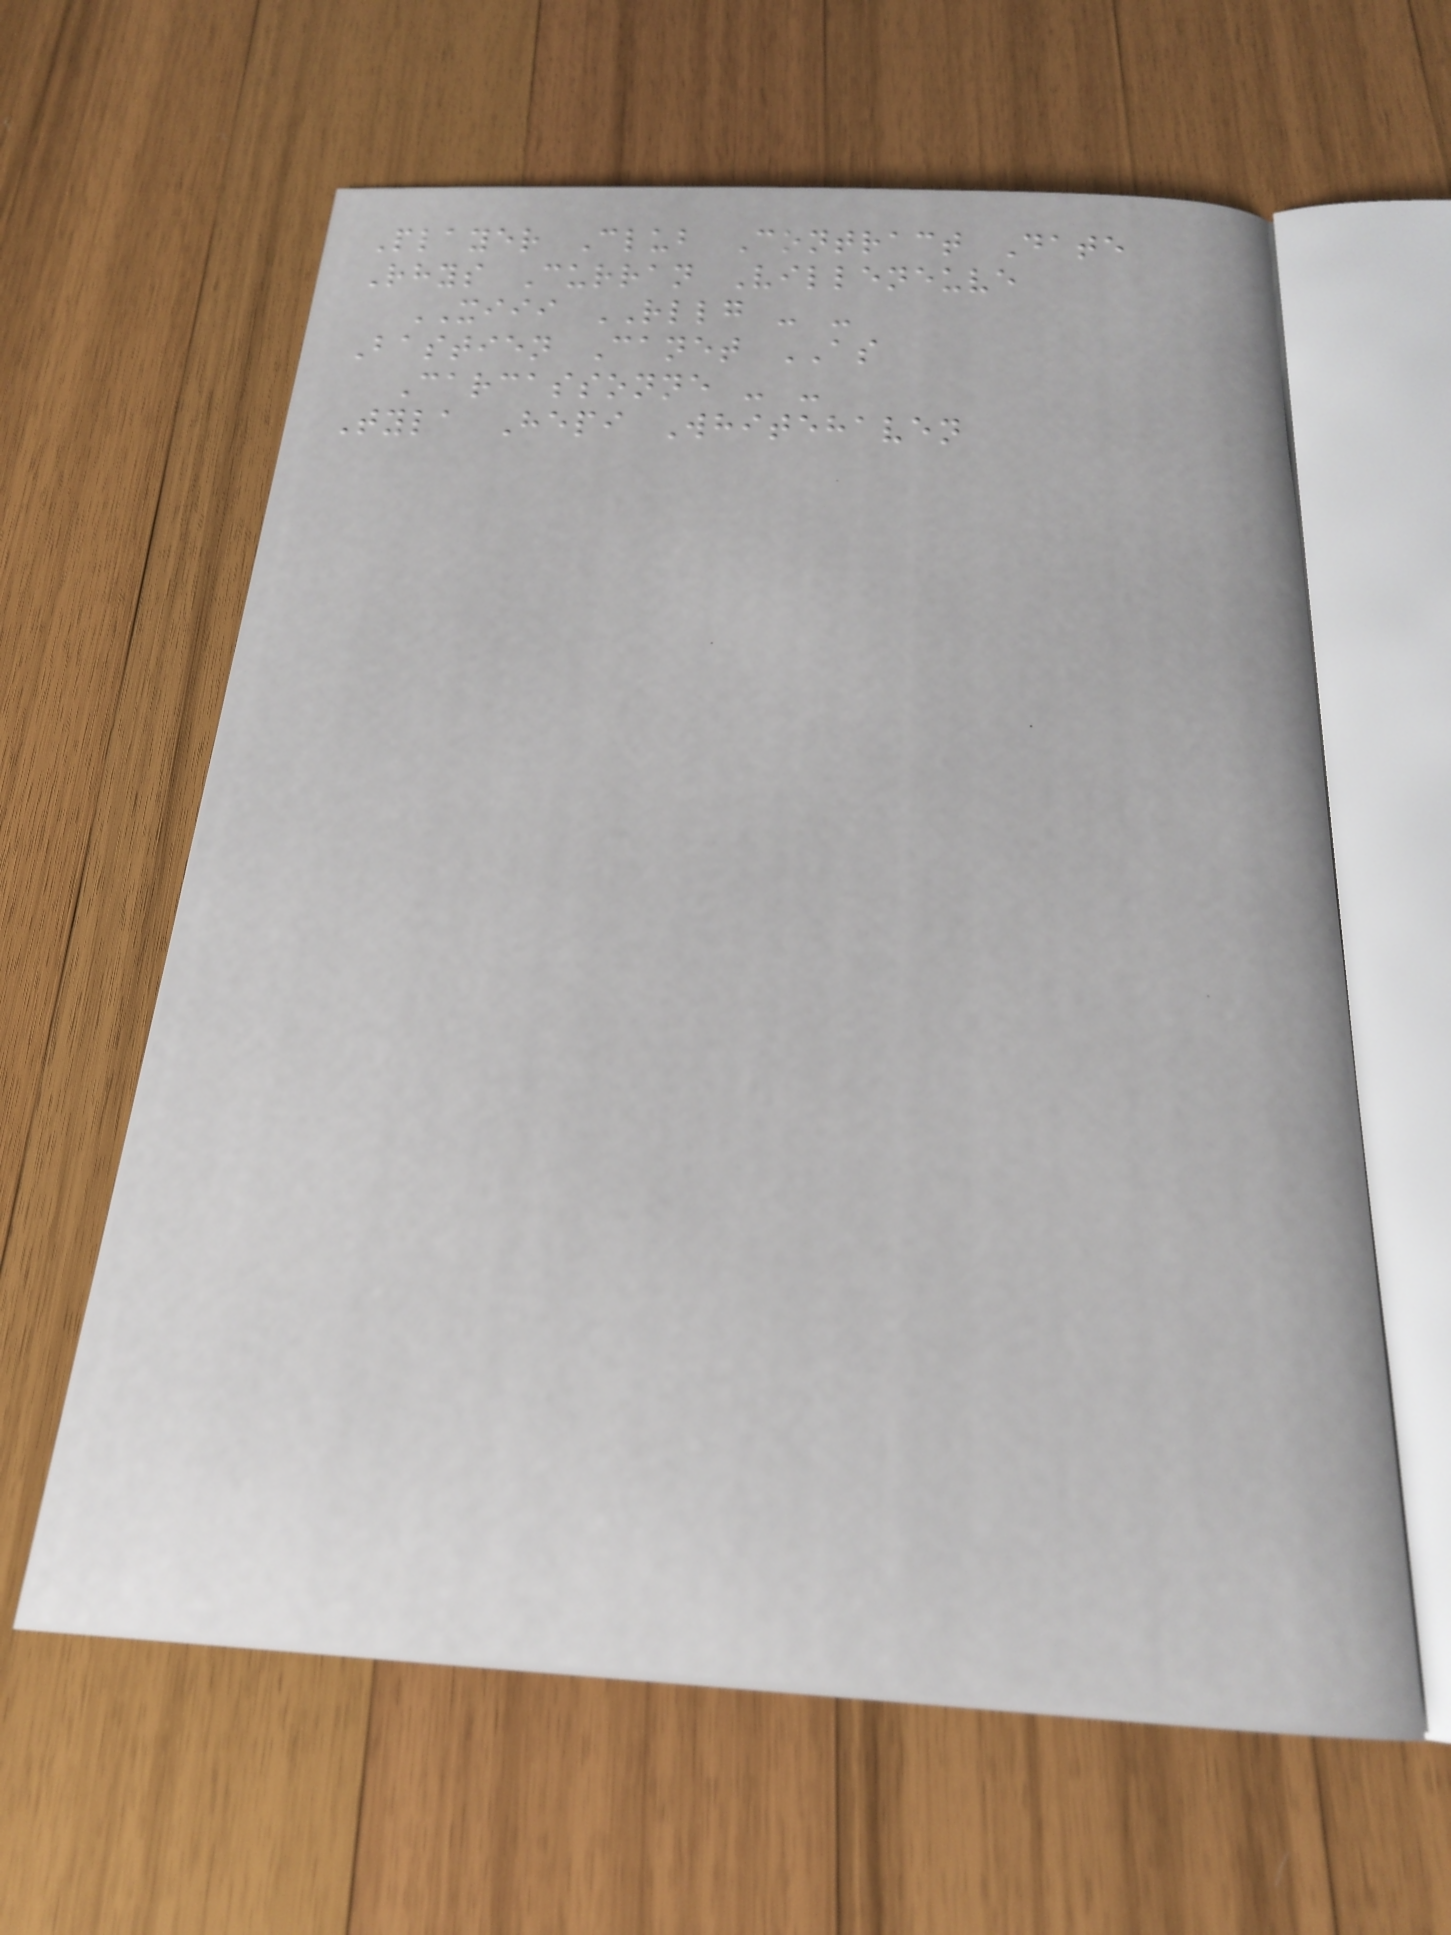Player Club Contract Date
Rhys Curran Villeneuve
XIII RLLG - -
Bastien Canet AS
Carcassonne - -
Tyla Hepi Whitehaven
